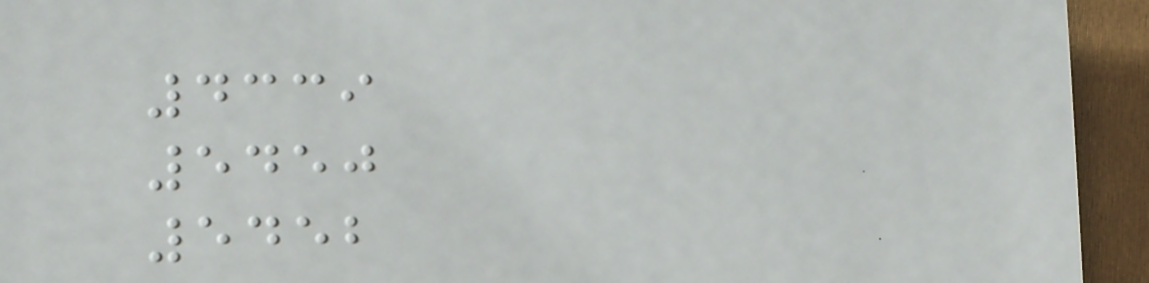4339
5450
5452
